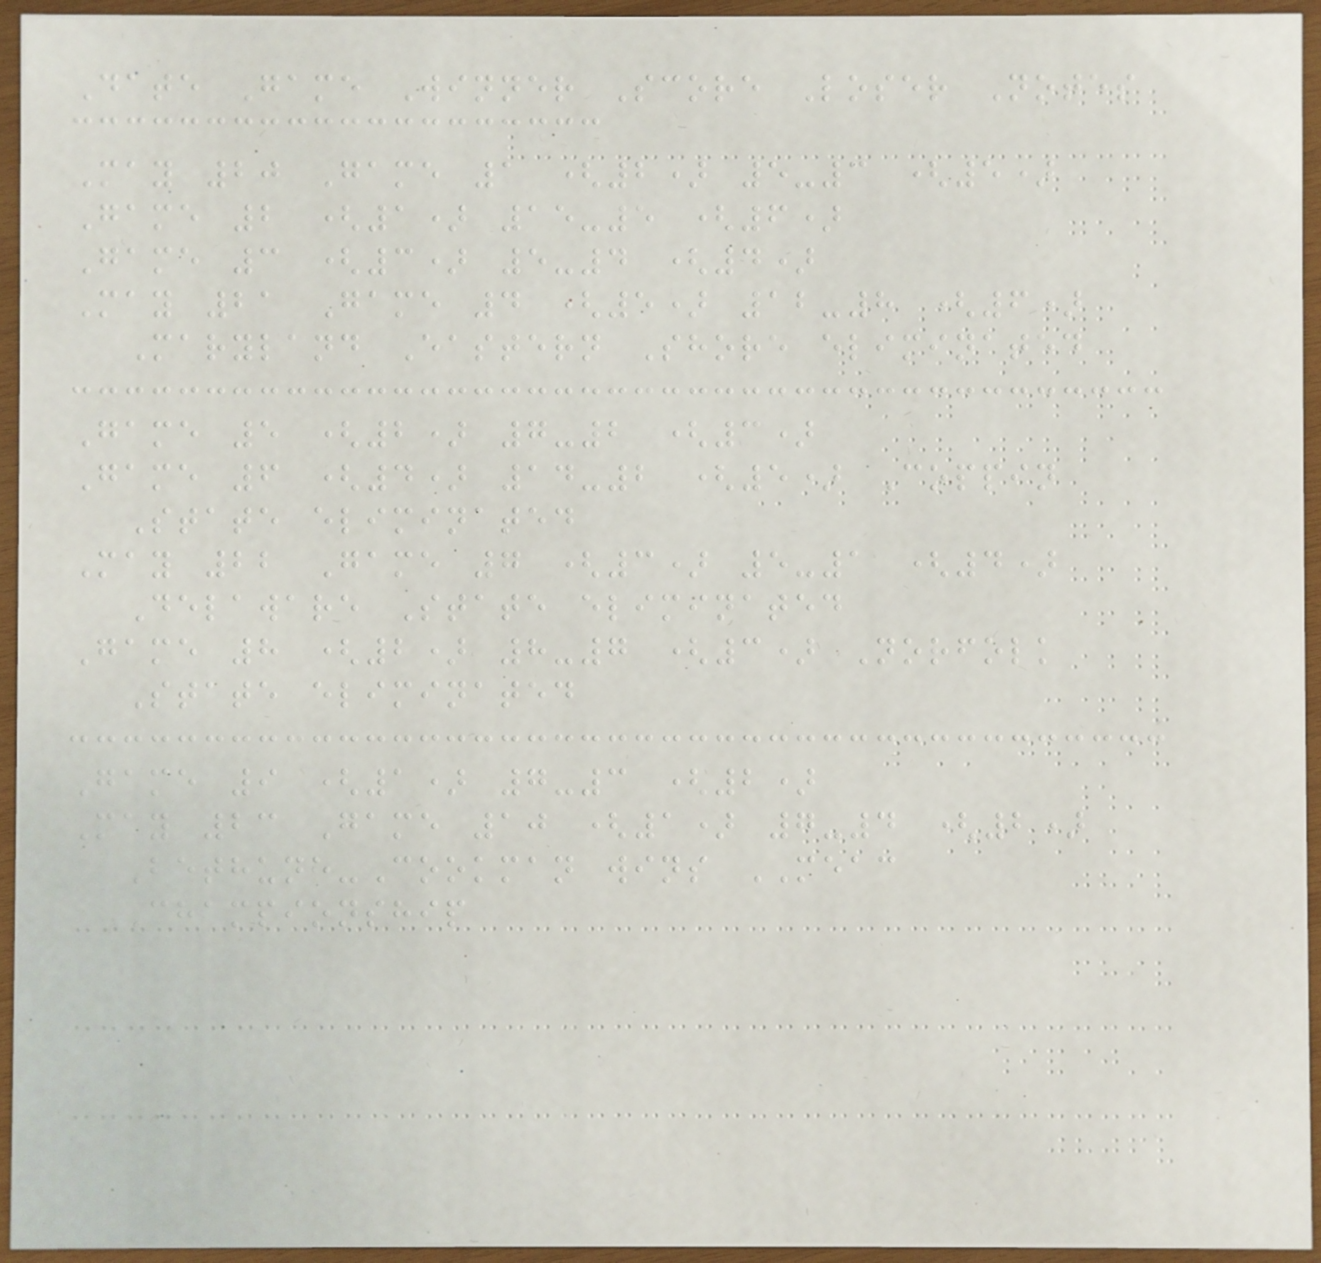Date Game Winner Score Loser Notes
May 20 Game 1 (2) 5-3 (5)
Game 2 (1) 15-5 (6)
Game 3 (3) 5-4 (4)
May 21 Game 4 (5) 12-8 (6)
Maryland Eastern Shore eliminated
Game 5 (2) 7-2 (3)
Game 6 (4) 14-2 (5) Coppin
State eliminated
May 22 Game 7 (3) 5-1 (4)
Delaware State eliminated
Game 8 (2) 8-7 (3) Norfolk
State eliminated
Game 9 (1) 7-3 (2)
May 23 Game 10 (1) 7-4 (2)
Bethune-Cookman wins MEAC
Championship
